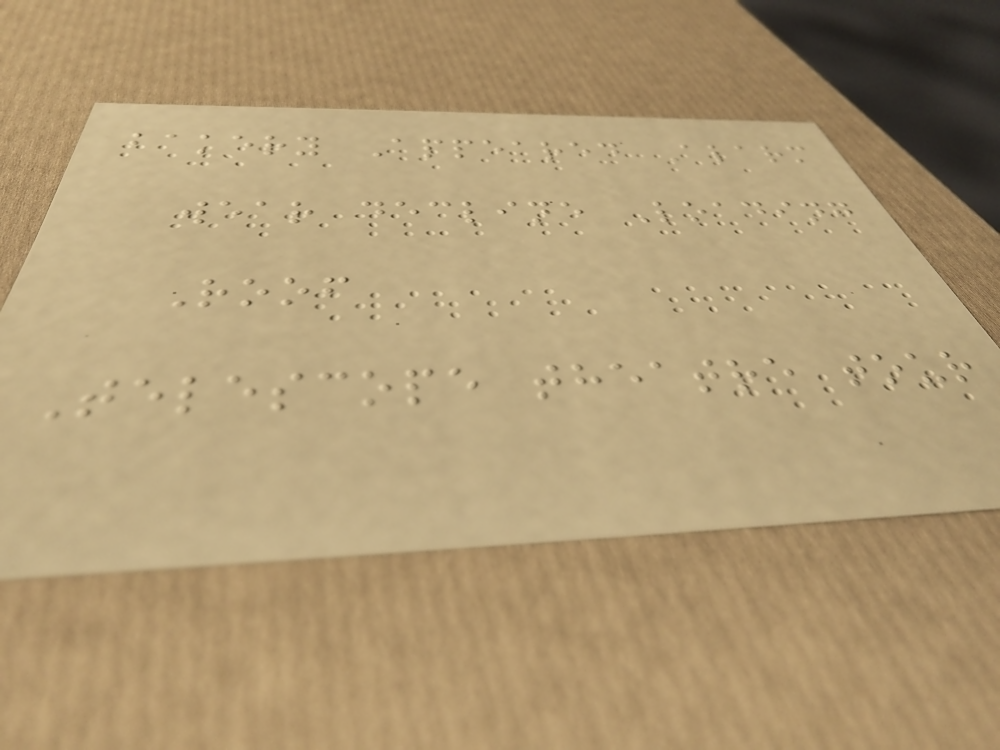bakery Appeared Alarm
wear decline Loading
Roof
Telescope theatre tour
